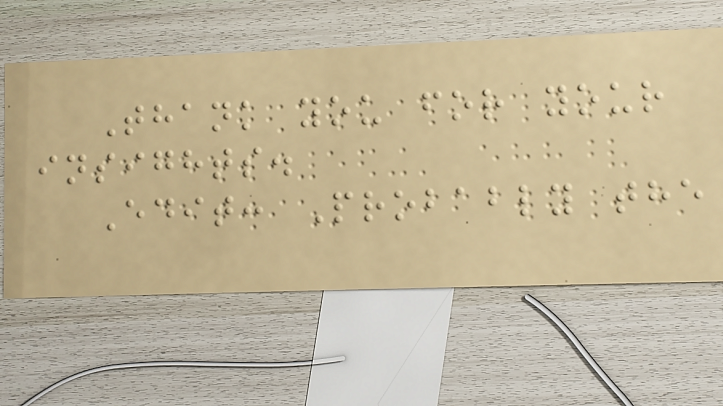Thank you for your
insights.
Edit: Probably the
